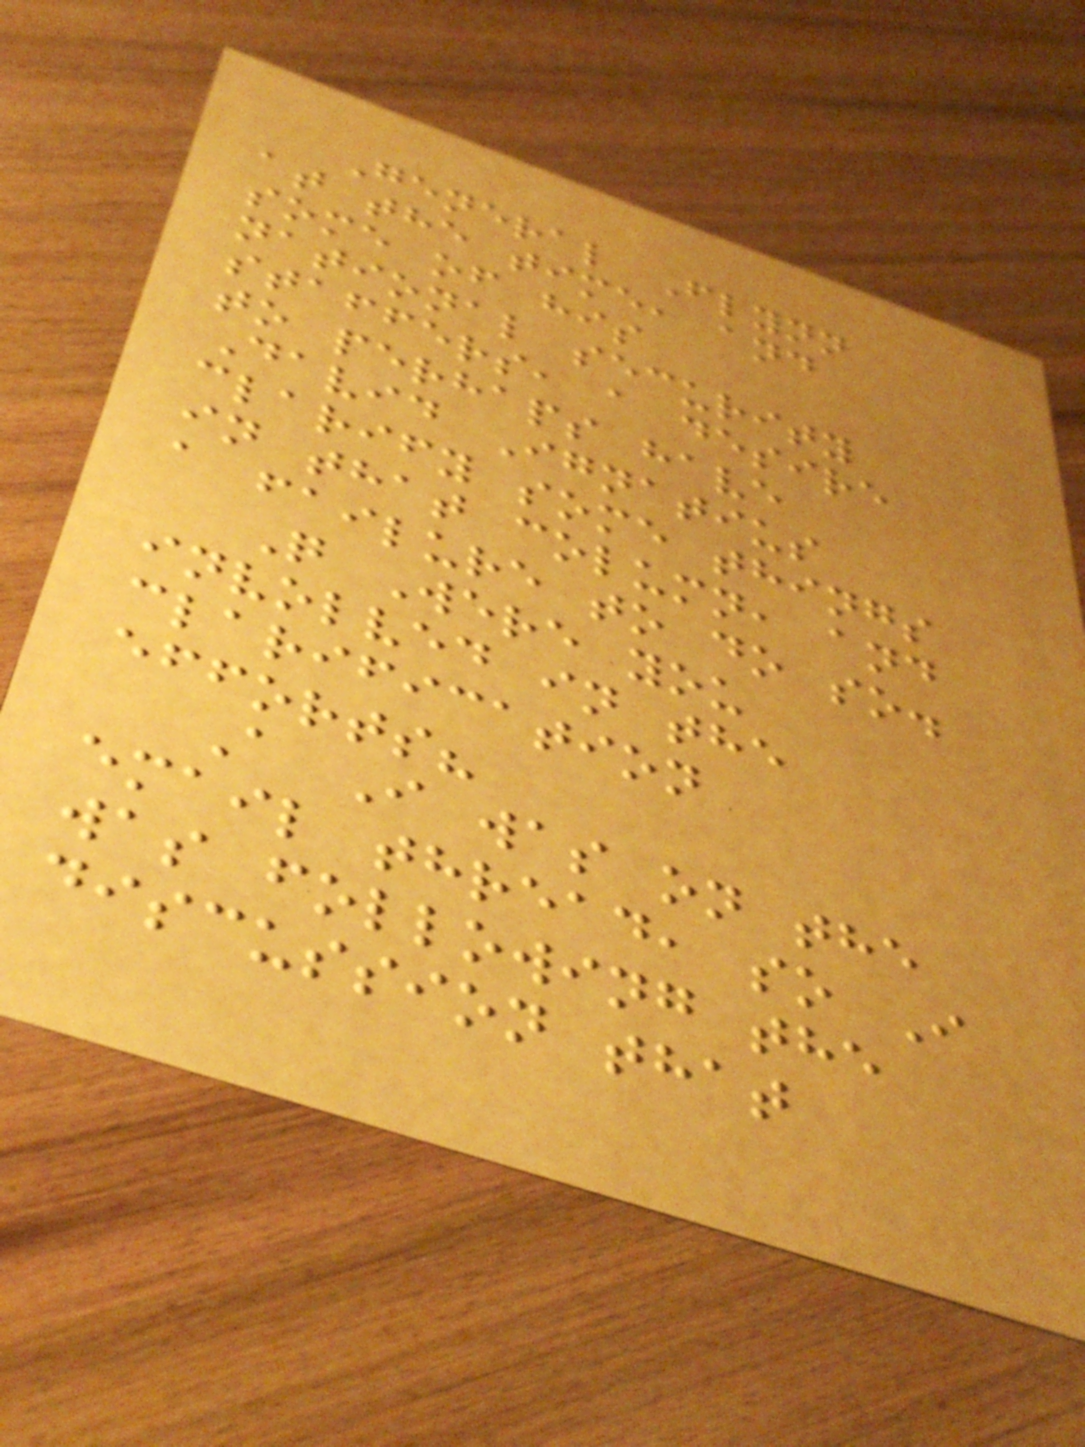General Flynn
at the time, and
some of his
national security
staffers, a desire
to perhaps have
David Ignatius
clarify some things
in that column, and
a failure to do so.
Q Were you
involved in the
clarification
efforts?
A I was on the
email thread, so I
was following the
discussion that
